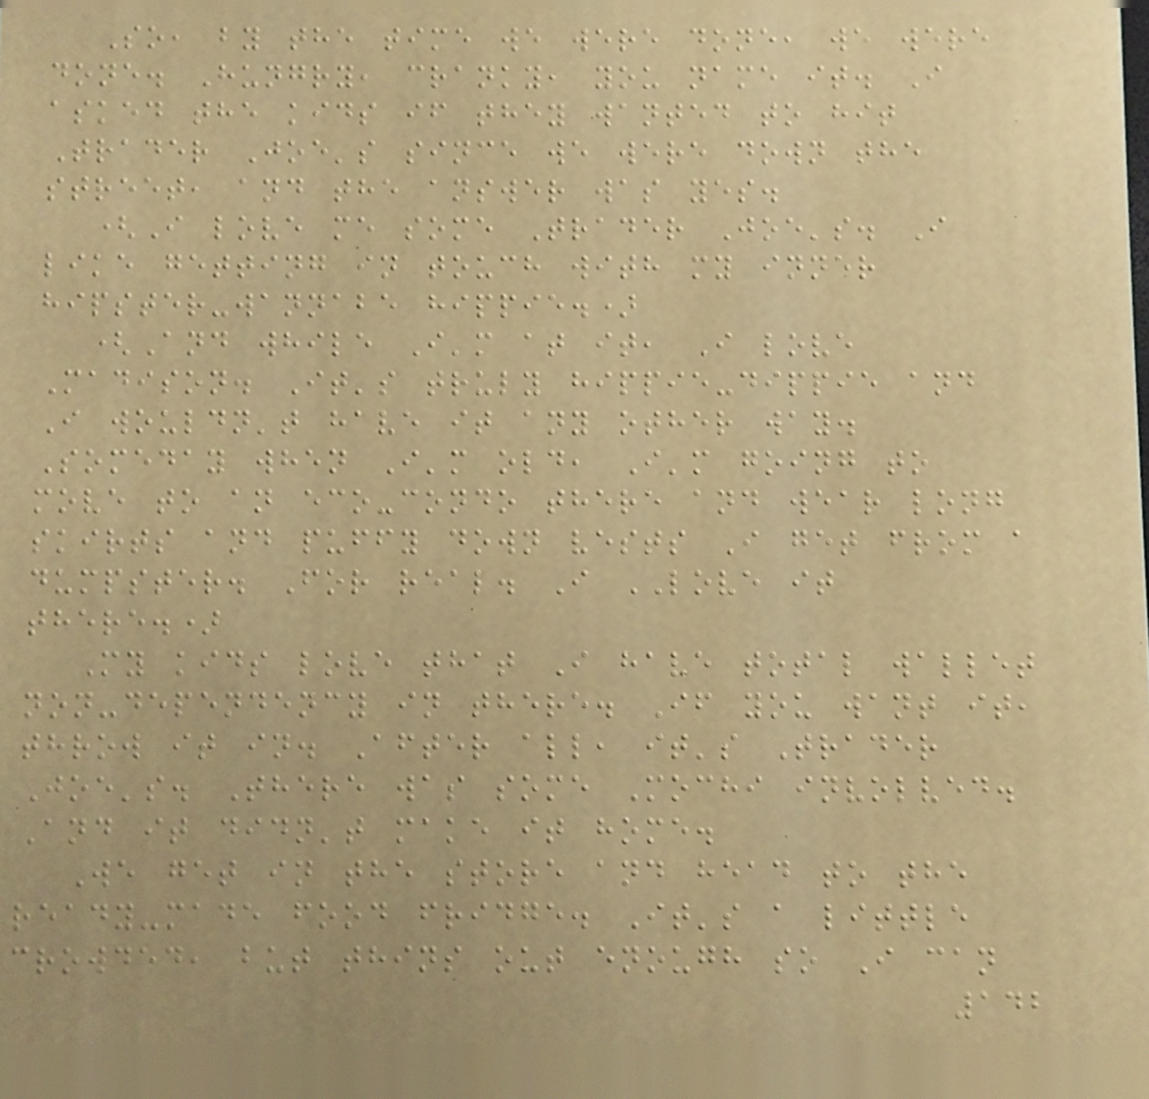So, by the time we were done, we were
done. Hungry, cranky, you name it. I
asked the kids if they wanted to hit
Trader Joe's since we were down the
street, and the answer was yes.
(I love me some Trader Joe's. I
like getting in touch with my inner
hipster-wannabe hippie.)
(And while I'm at it, I love
Madison. It's truly hippie-dippie and
I wouldn't have it any other way.
Someday when I'm old, I'm going to
move to an eco-condo there and wear long
skirts and puffy down vests I get from a
dumpster. For real. I LOVE it
there.)
My kids love that I have total wallet
non-dependency in there. If you want it,
throw it in. After all, it's Trader
Joe's. There was some Mochi involved.
And it didn't make it home.
We get in the store and head to the
ready-made food fridge. It's a little
crowded, but thins out enough so I can
142
